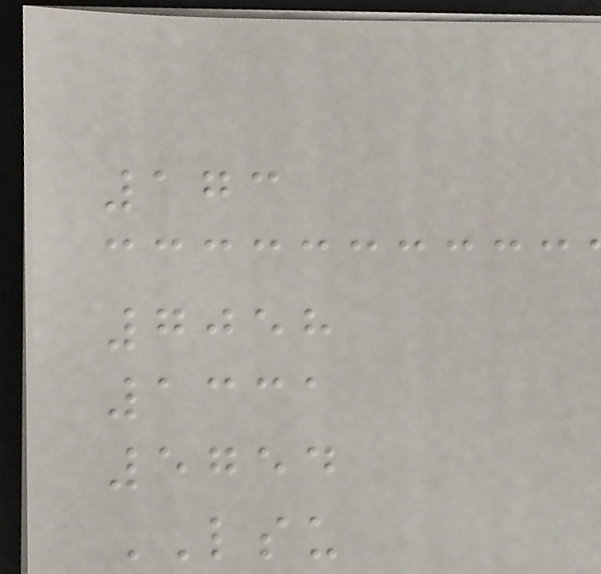173
7058
1331
5754
LSU
